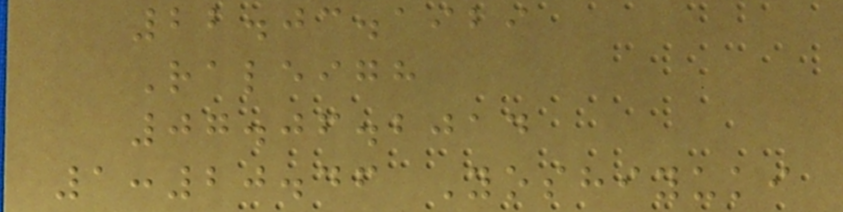22.03.1929
Raleigh
07.06.2014
1:20.46 Yoshiyuki
